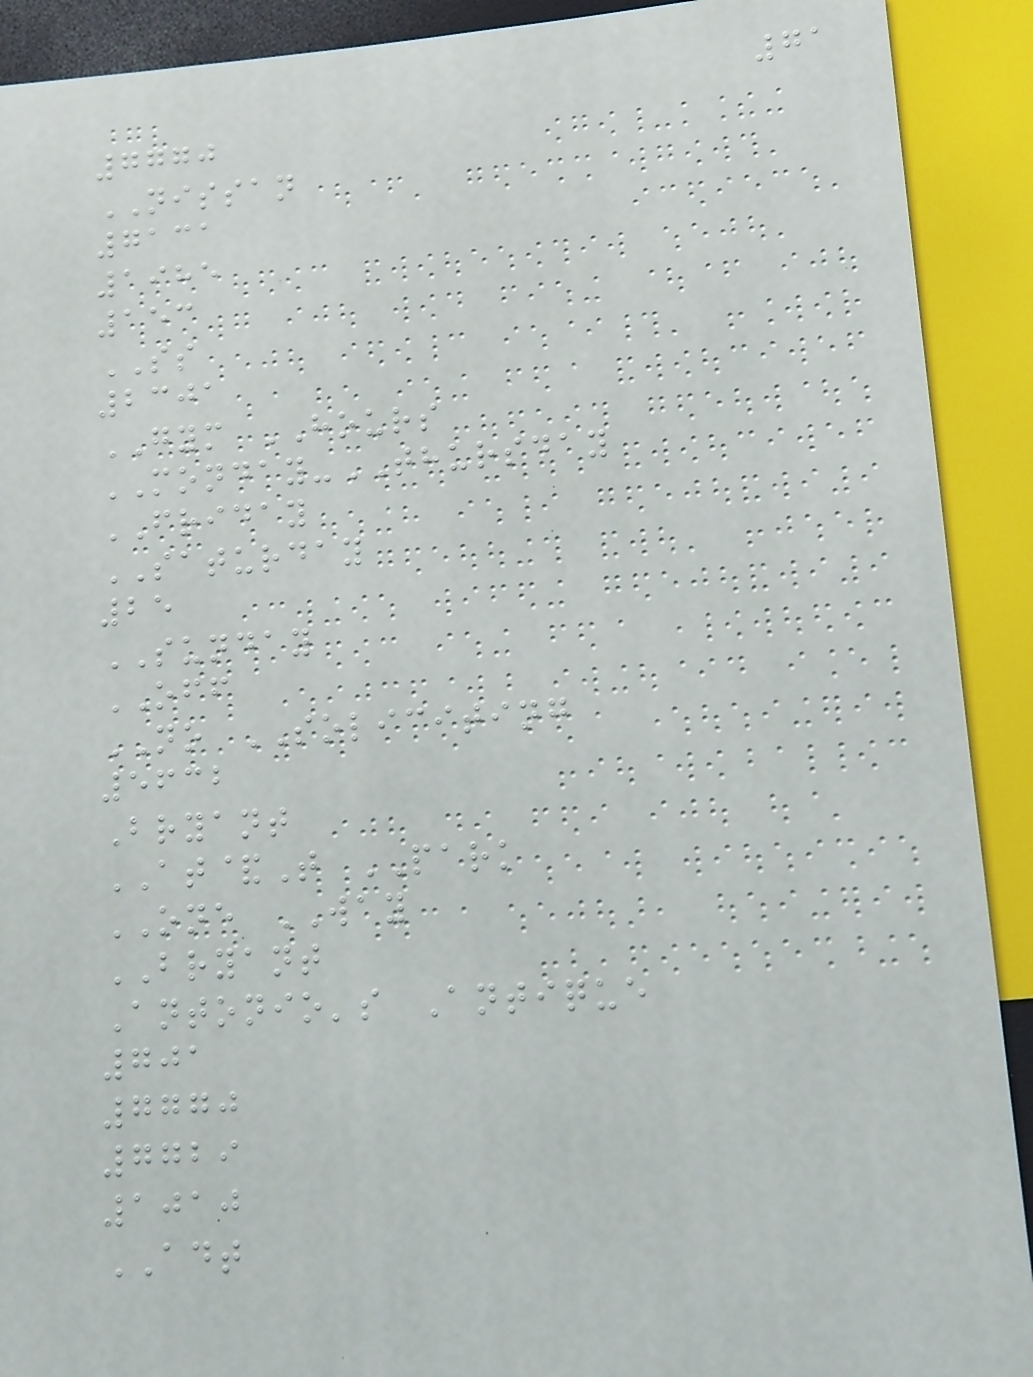71
7770
NISSAN
7131
1985
153
SS
2301
GYM HOURS
MONDAY-THURSDAY
FRIDAY
SATURDAY
25
SUNDAY
OFF
NO SOLICITING
5632
Bryant
AT&T PARK
ONE WAY
BRYANT
Antonio's Antique
701
7770
7729
1010
ADT
